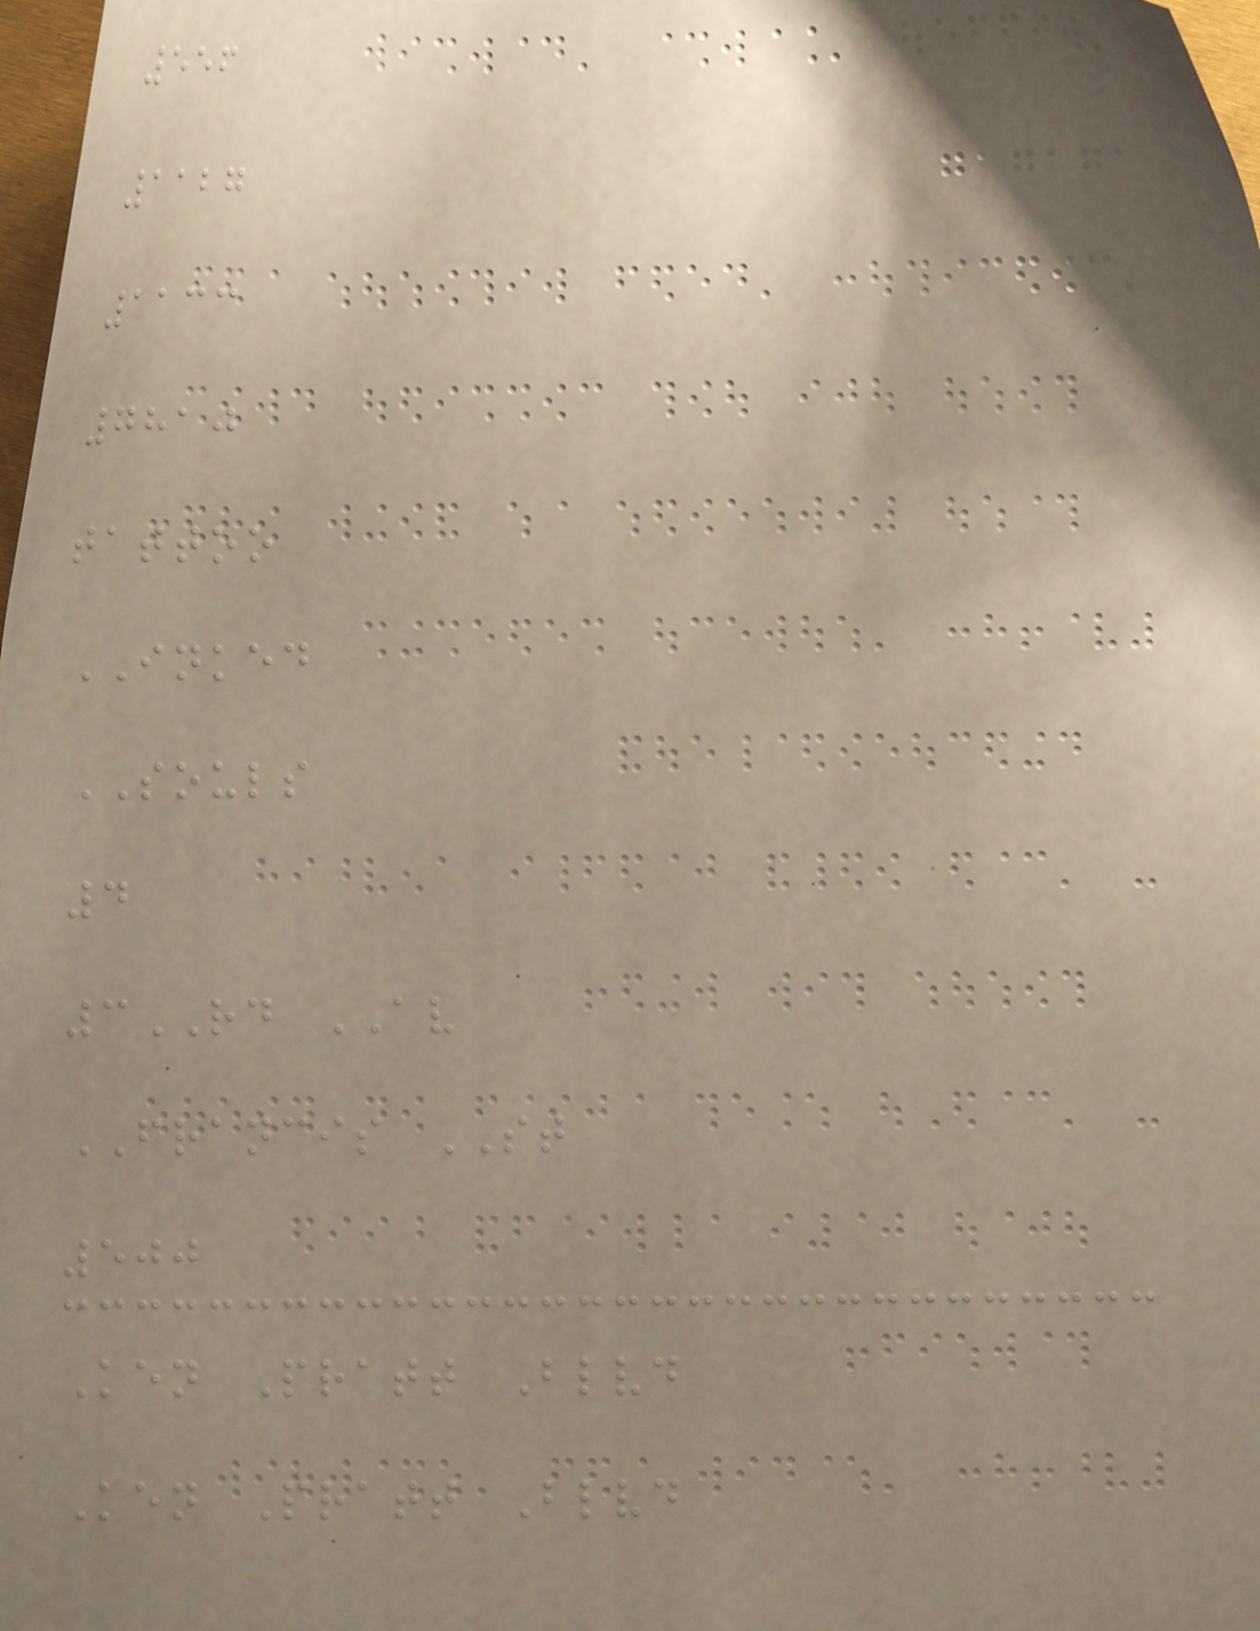556
1127
1133
7810
tattoo
INKED
SOULS
4
3RD AV
FRANCIS ST
500
Ken Pratt Blvd
Ken Pratt Blvd
